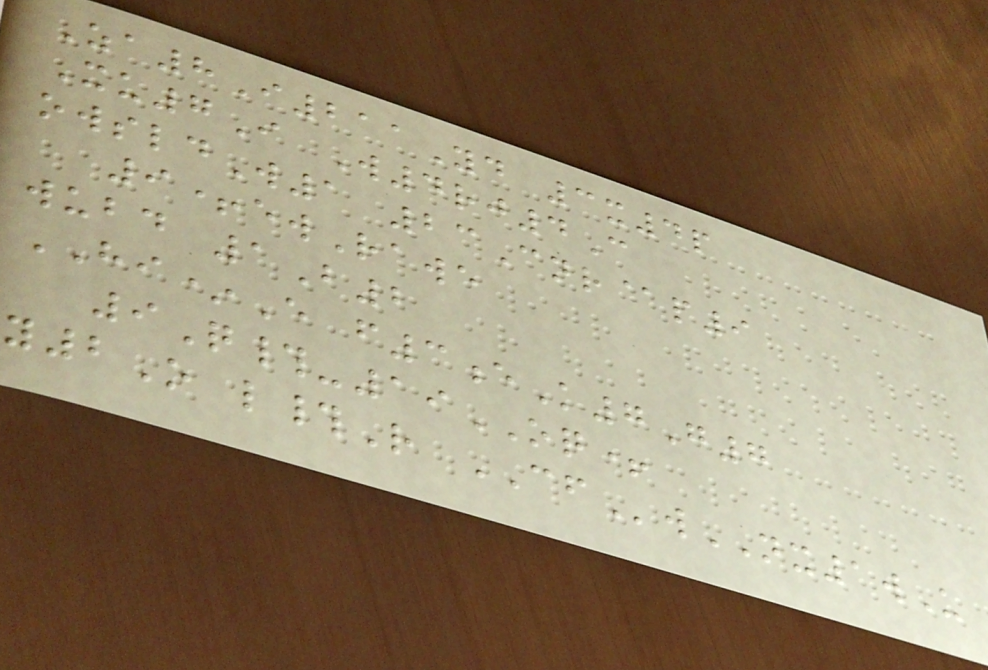Za8I211Yd 3x4p
Xu7I W4rj4C
owsldW1 23Cnr@p9
9+ewRawe
wubd 1B2
HI*E f3eK7G7
9Q#-19OQ+
y2O l#R CFwNX1wU
